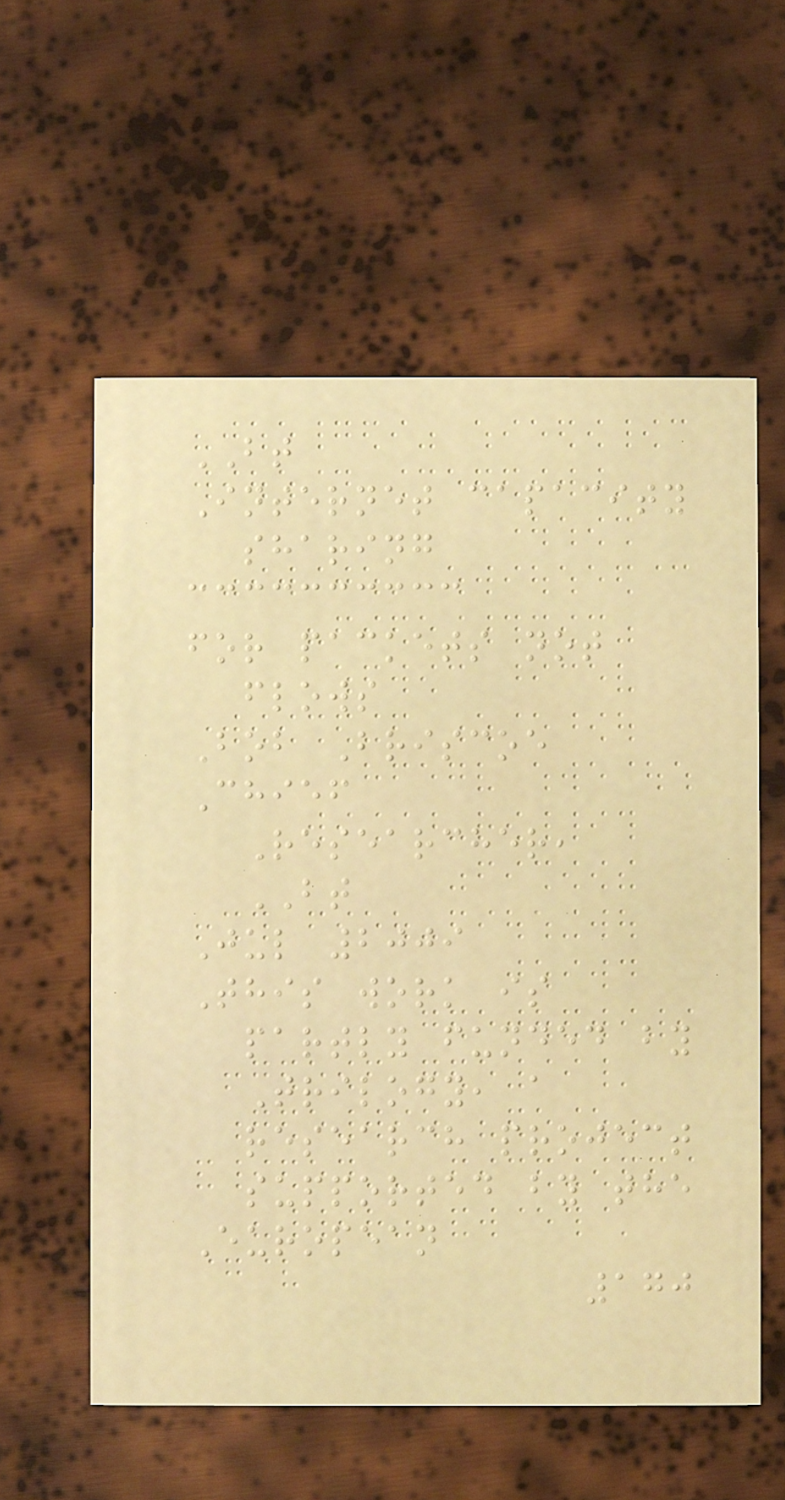BT
Internet capacity
sharing
for packets not
flows
Bob Briscoe
Chief
Researcher,
BT
Jul 2009
This work is
partly funded by
Trilogy, a
research project
supported by the
European
170
